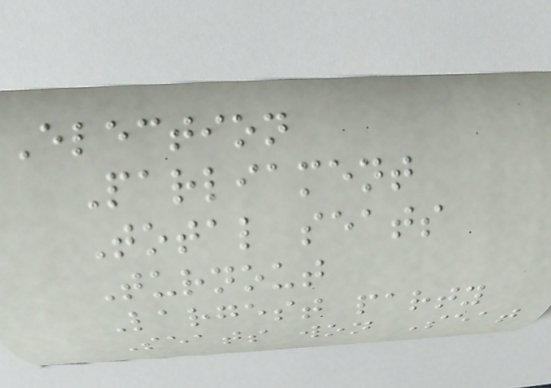Election
Parliament
Total seats
Turnout
Largest party
Seats won Seat
